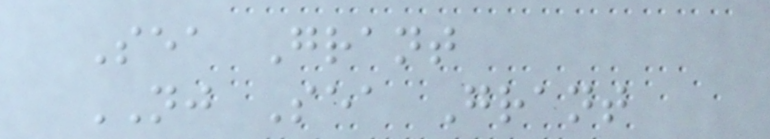Sea Grant
NJ Sea Grant
